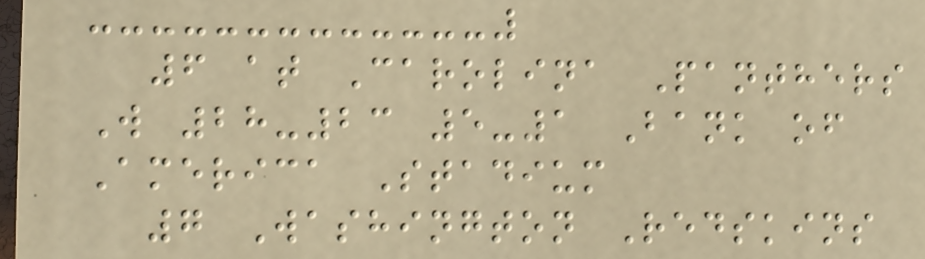6 at Carolina Panthers
W 28-23 5-1 Bank of
America Stadium
7 Washington Redskins
